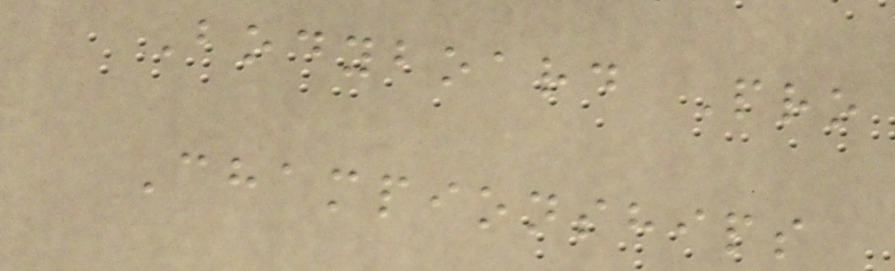Bodyboard Pro
Championships
